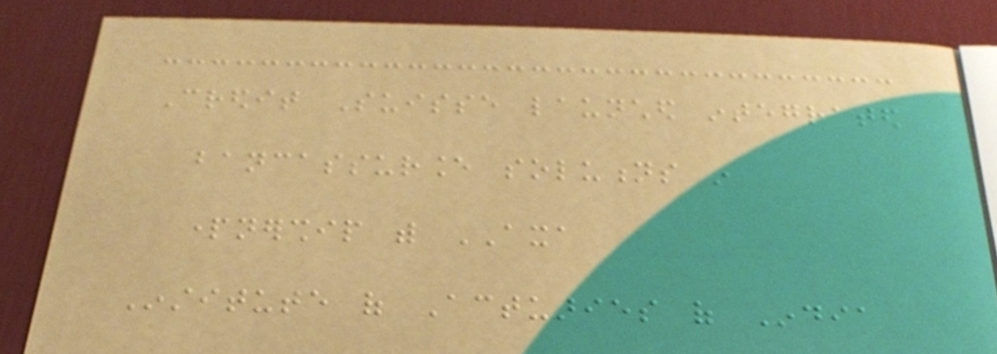Credit Suisse launched integrated
bancassurance solutions in
partnership with AXA
Institute of Actuaries of India
